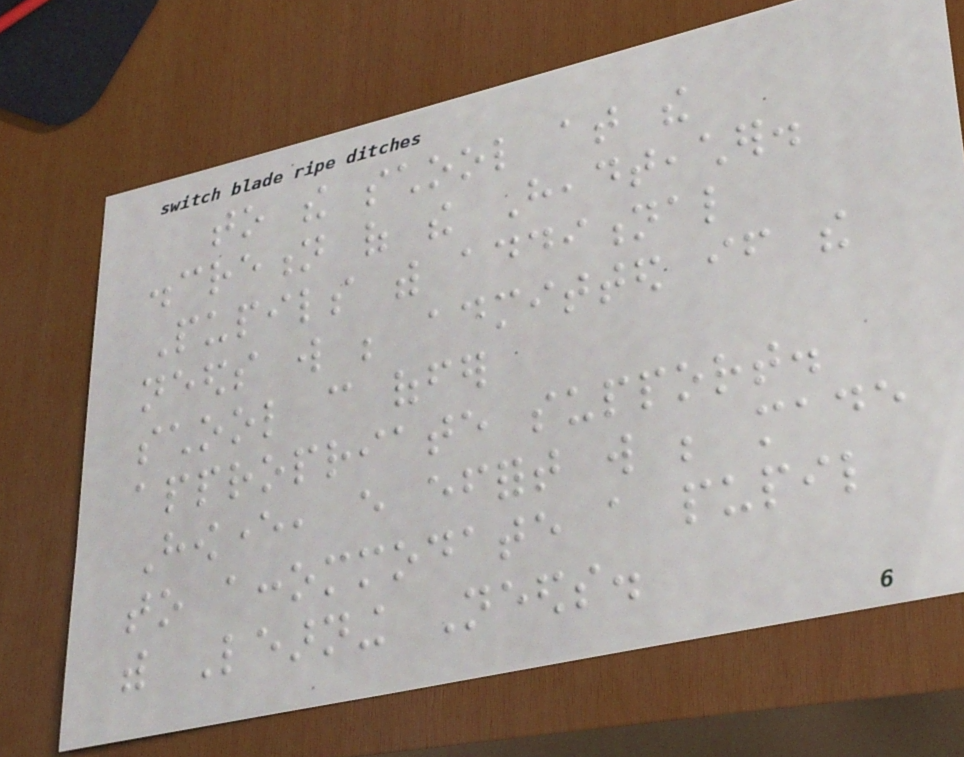to the school at the
discretion of the Headteacher.
Pupils with additional
needs will be admitted if the
school can offer
appropriate support.
However, every effort will be made
to accommodate a pupil
with Learning Needs.
